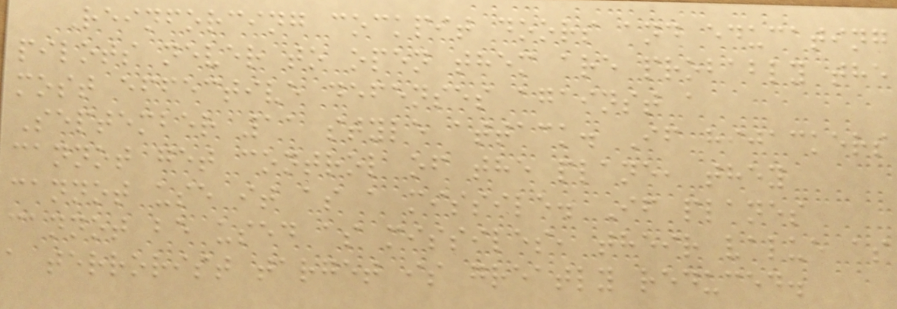Reinforcing cockpit doors and educating
pilots never to open them are probably the
most effective defenses against a
September 11 style attack. If hijackers
cannot get control of the plane, they
cannot use it as a missile. If planes
cannot be used as missiles, their value as
a terrorist target is greatly reduced.
